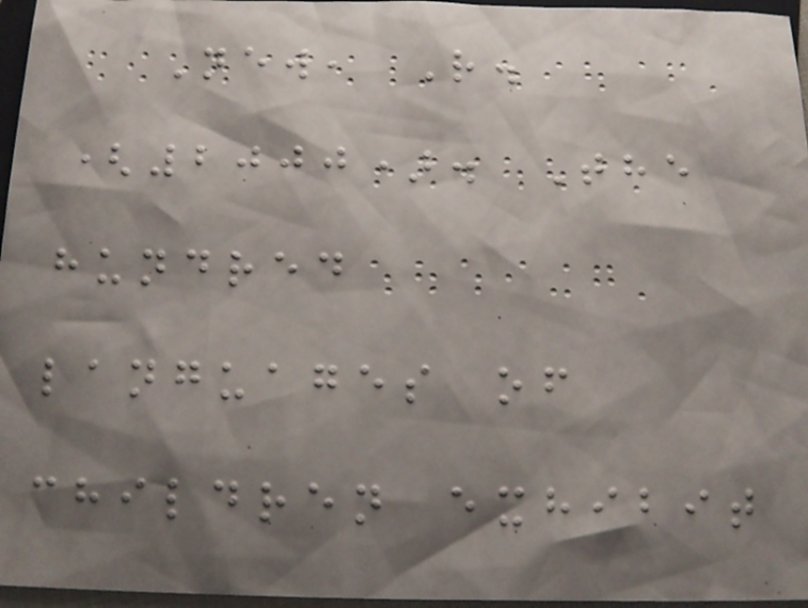New, R.
(2000). The
hundred
languages of
children exhibit
